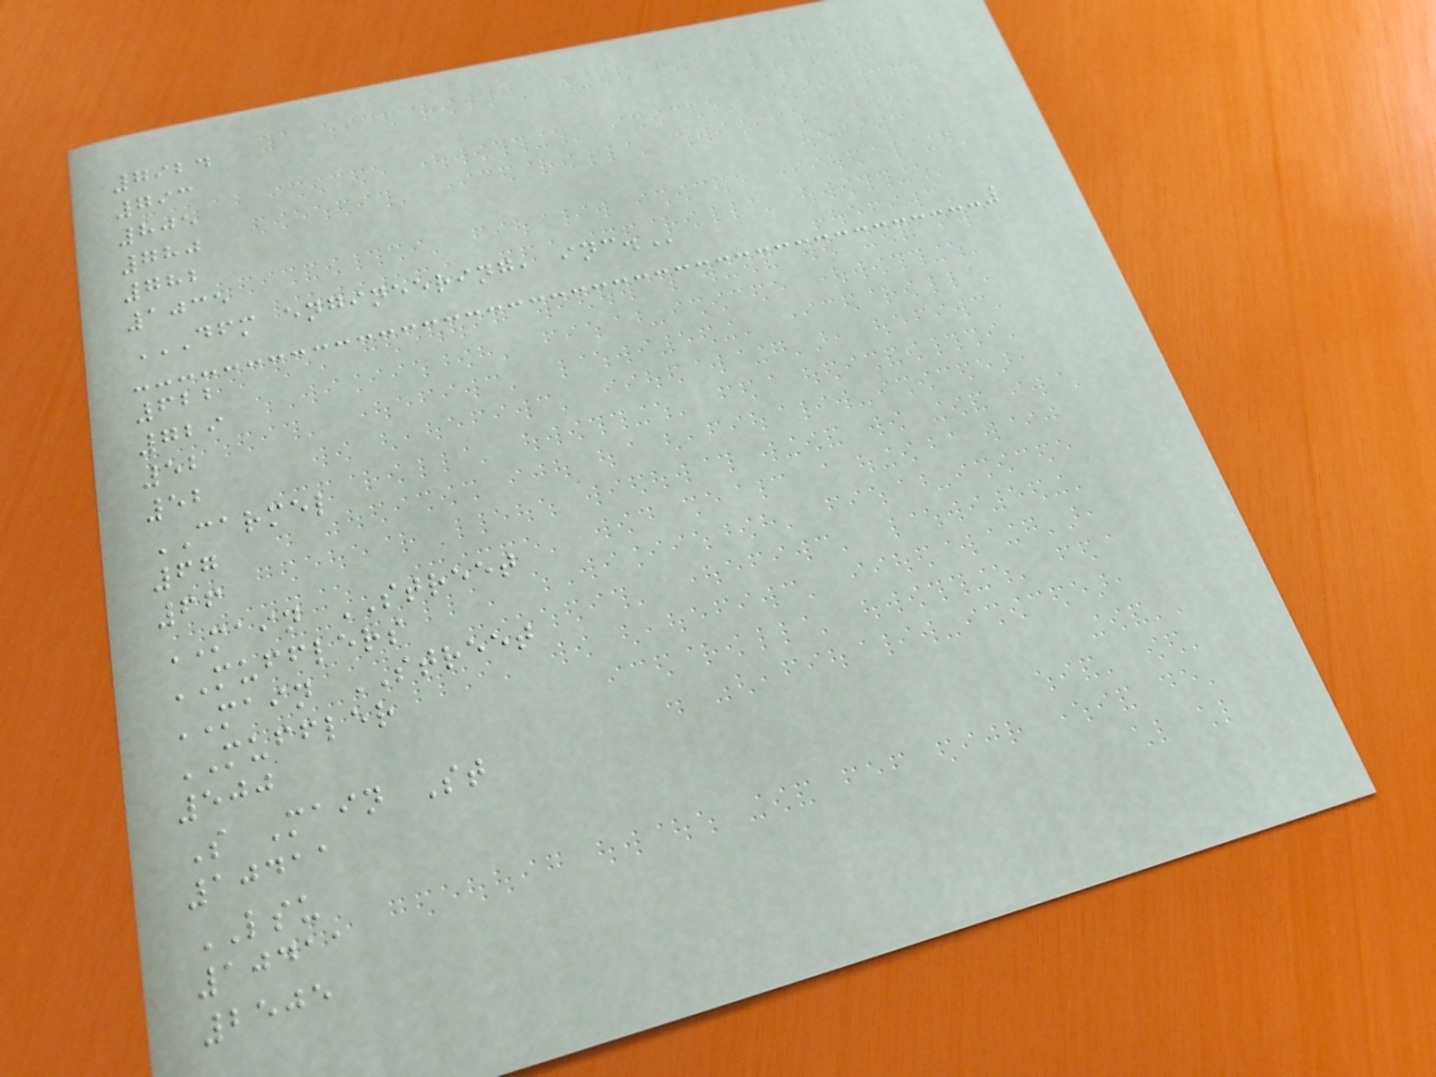7924
793
805
780
782
1035
DFM ENGINEERING, INC.
622
729
52
52
CARMEL
67
66
MAIN STREET
MUFFLERS
MAIN STREET
MUFFLER
500
S Main St
10411
LSU
10411
2505
